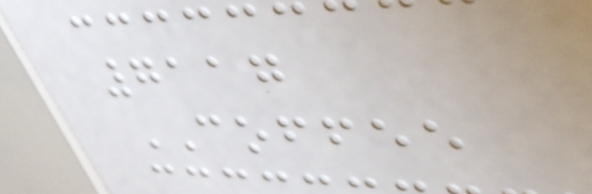7117
COFFEE
